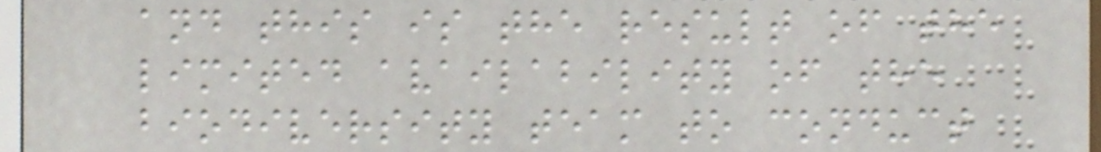and this is the result of the
limited availability of the
biodiversity team to conduct
